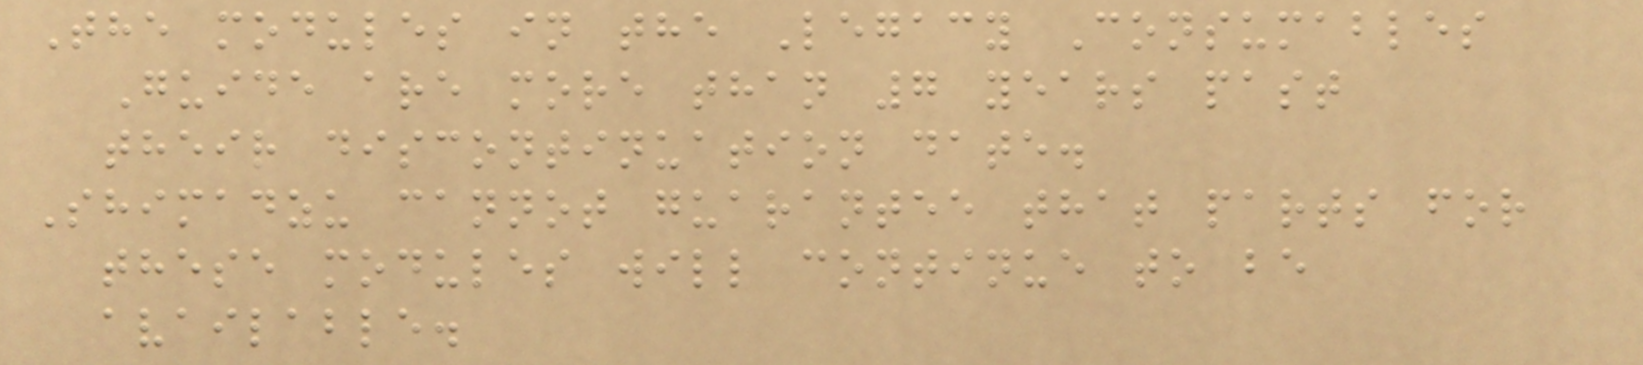The modules in the Legacy Consumables
Guide are more than 7 years past
their discontinuation date.
Shimadzu cannot guarantee that parts for
these modules will continue to be
available.
